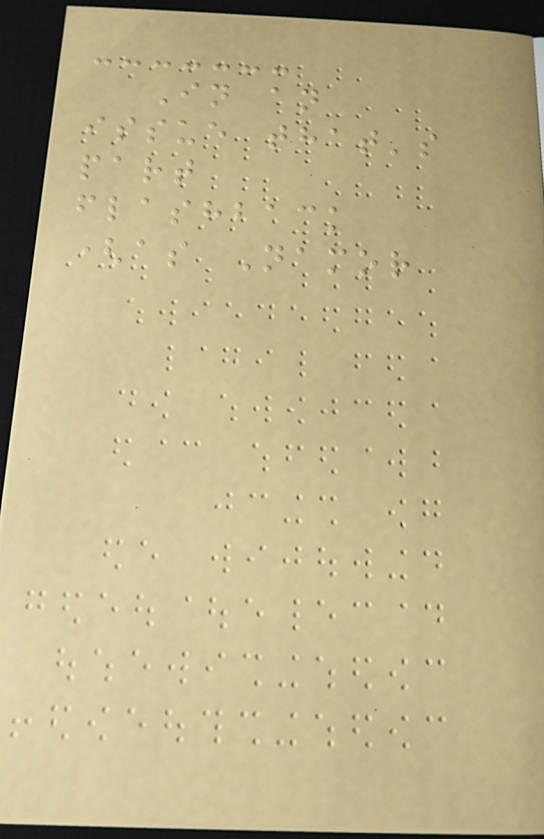In an
issue that's
part
flashback
(as Namor
